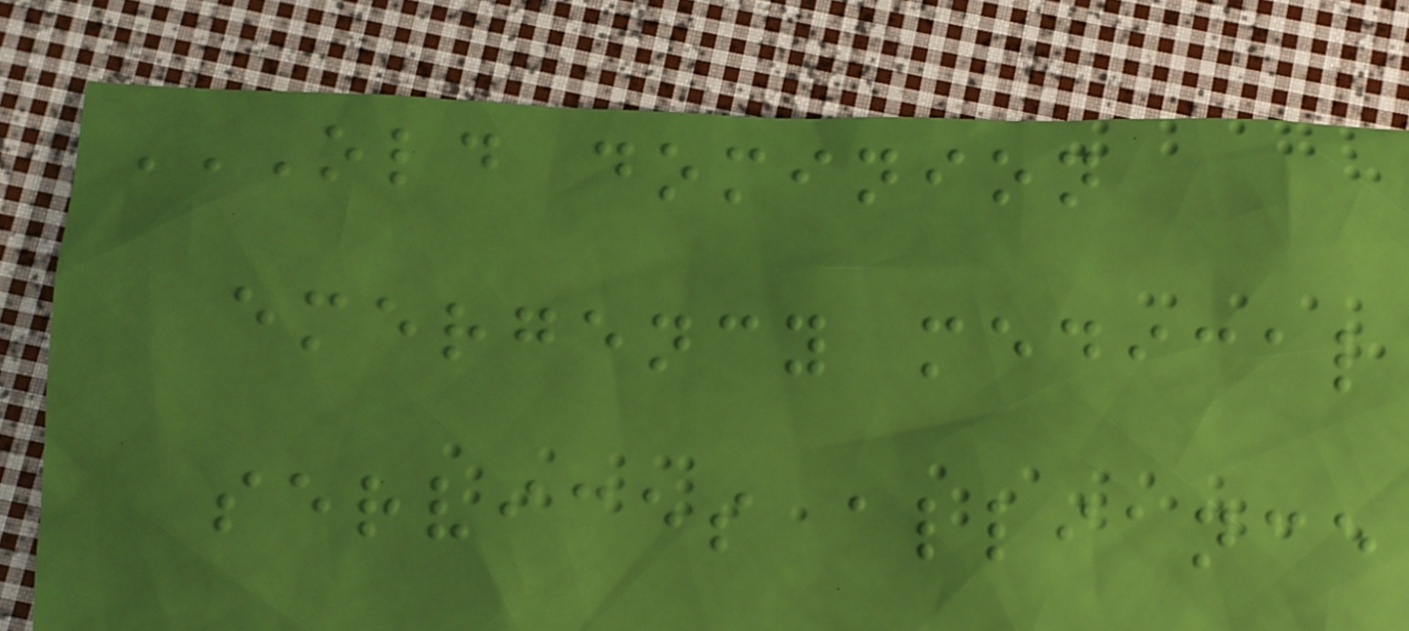OLD DOMINION
EMERGENCY MEDICAL
SERVICES ALLIANCE
